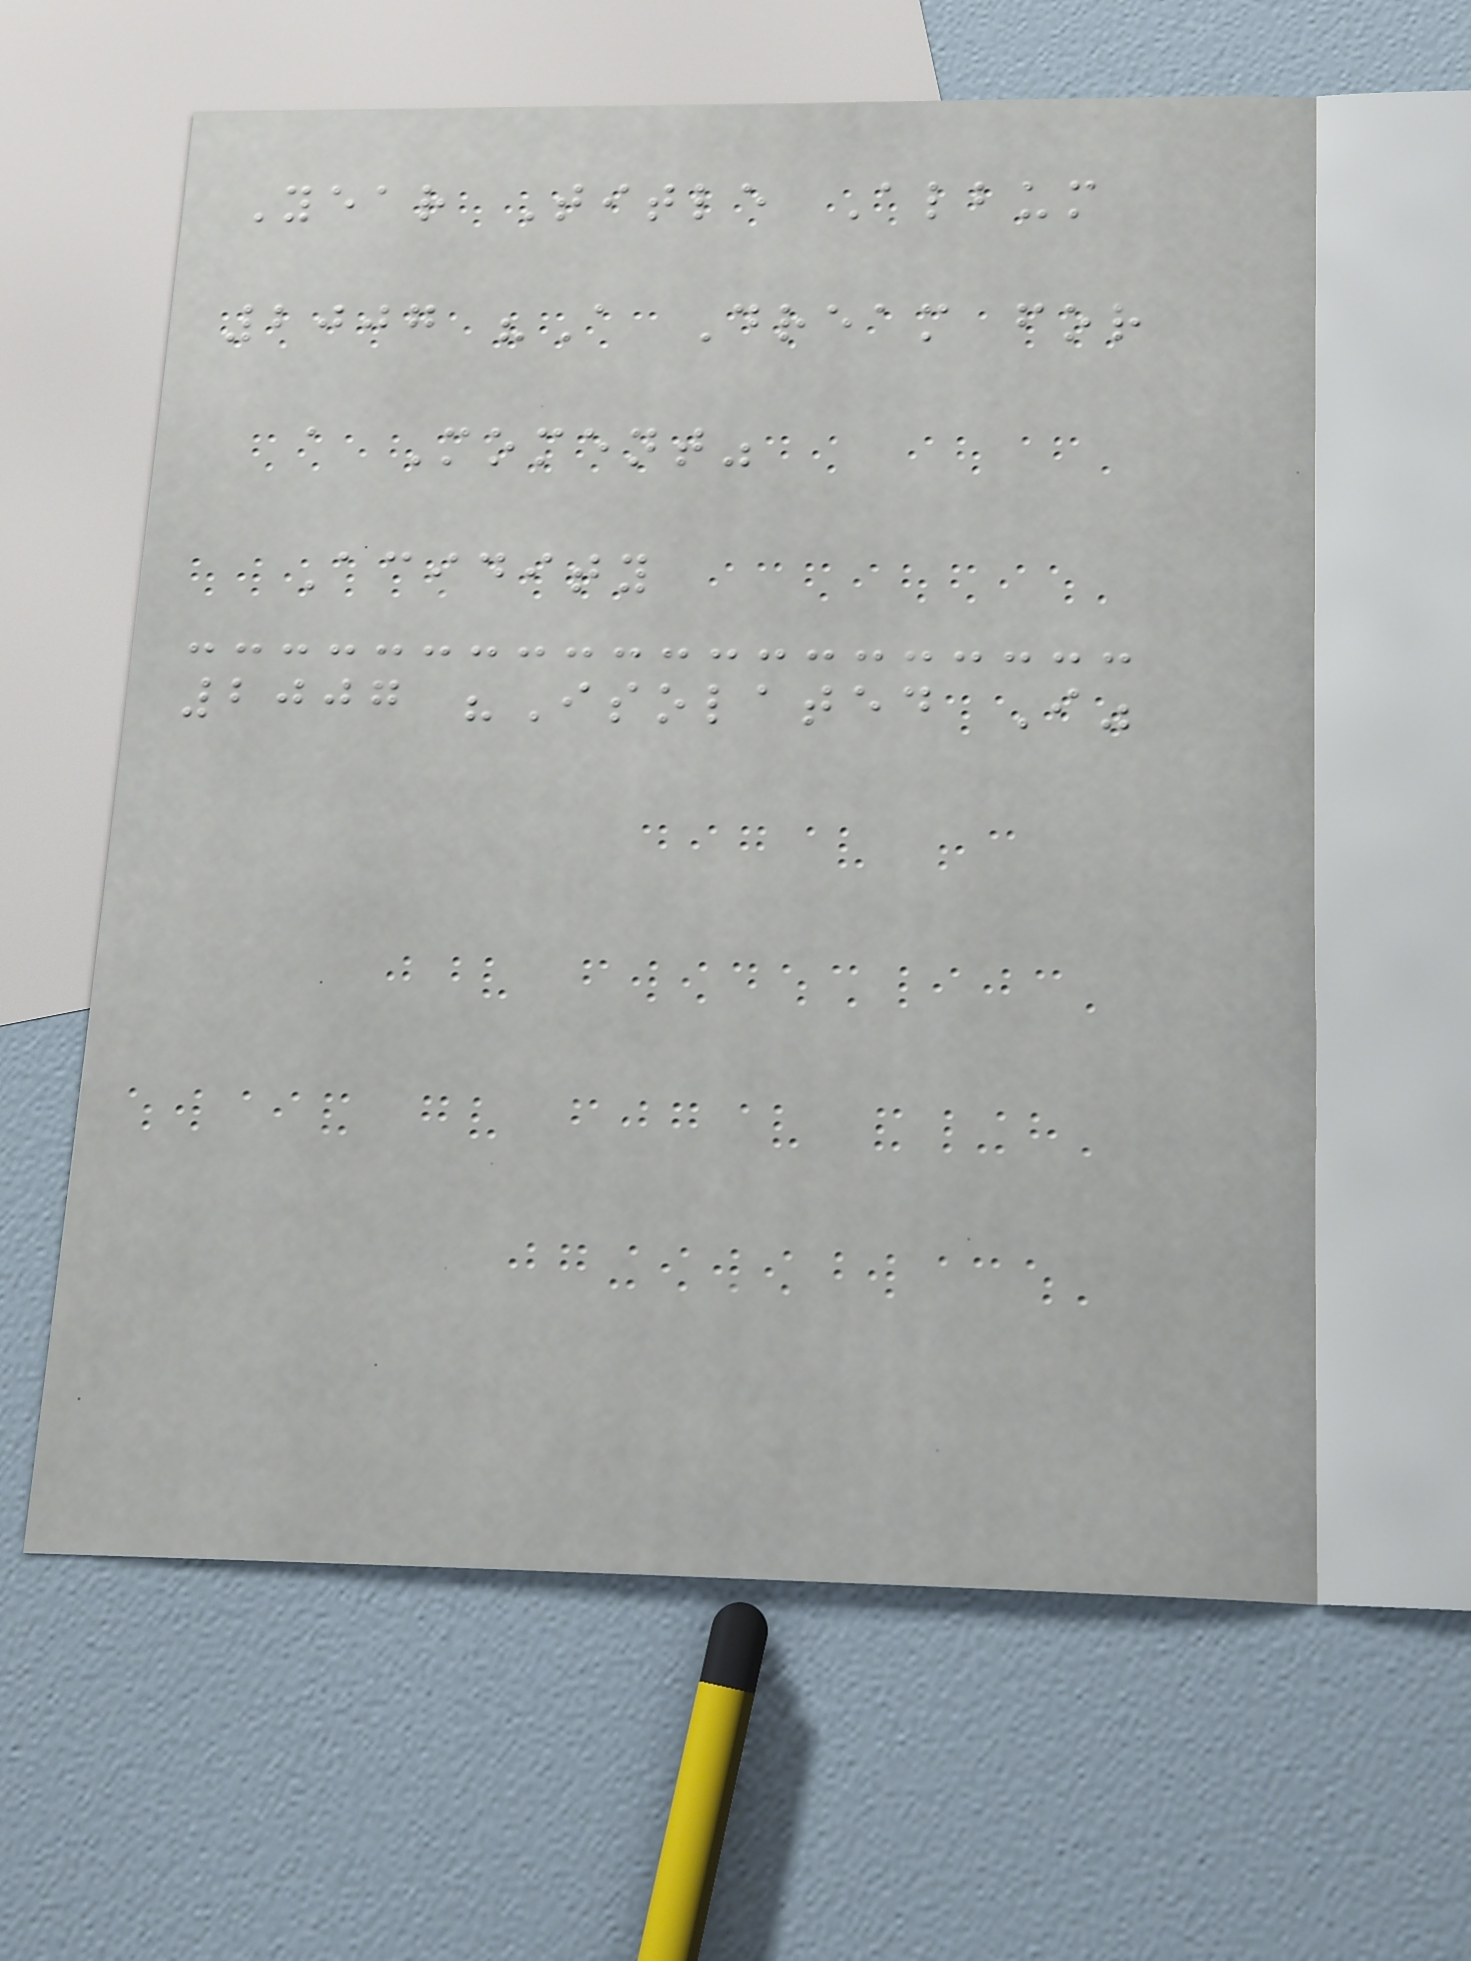Year Title Album
2007 "A Dream for
a Moment"
Acidity
2007 "Isolated I"
